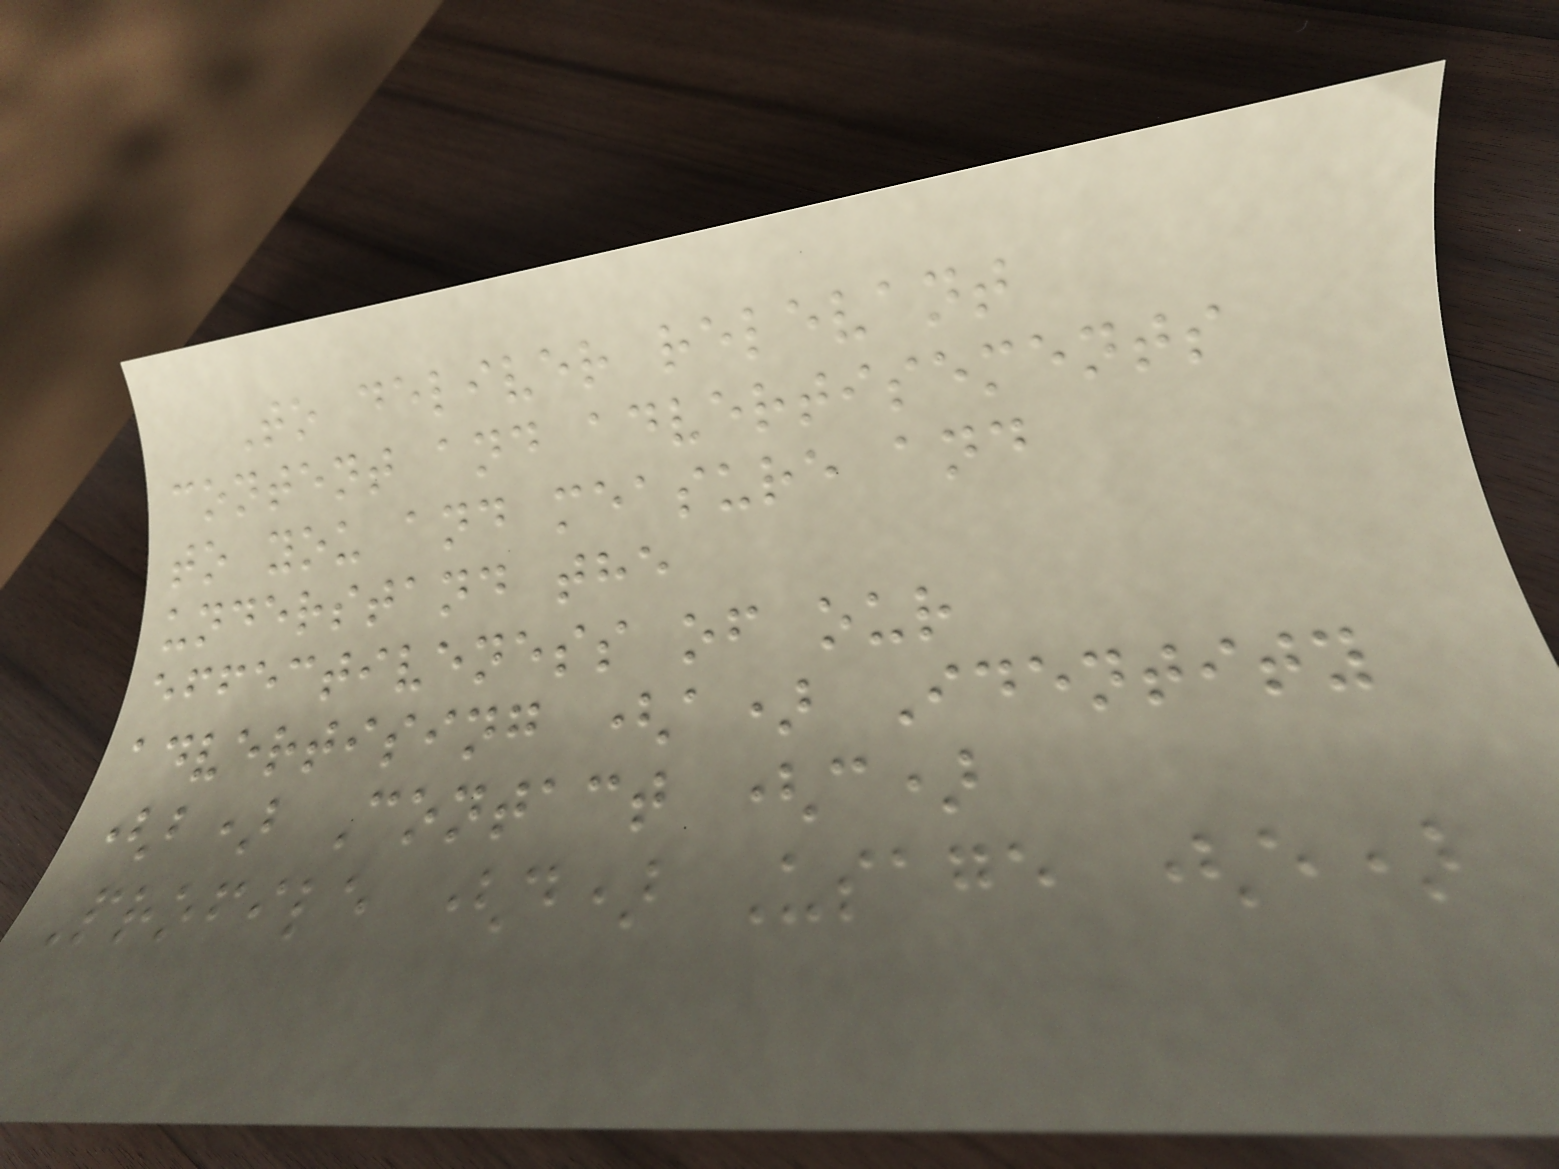To deliver relevant
content and advertisements
to you and measure and
understand the
effectiveness of our
advertising (a) Identity
(b) Contact (c)
Profile (d) Usage (e)
